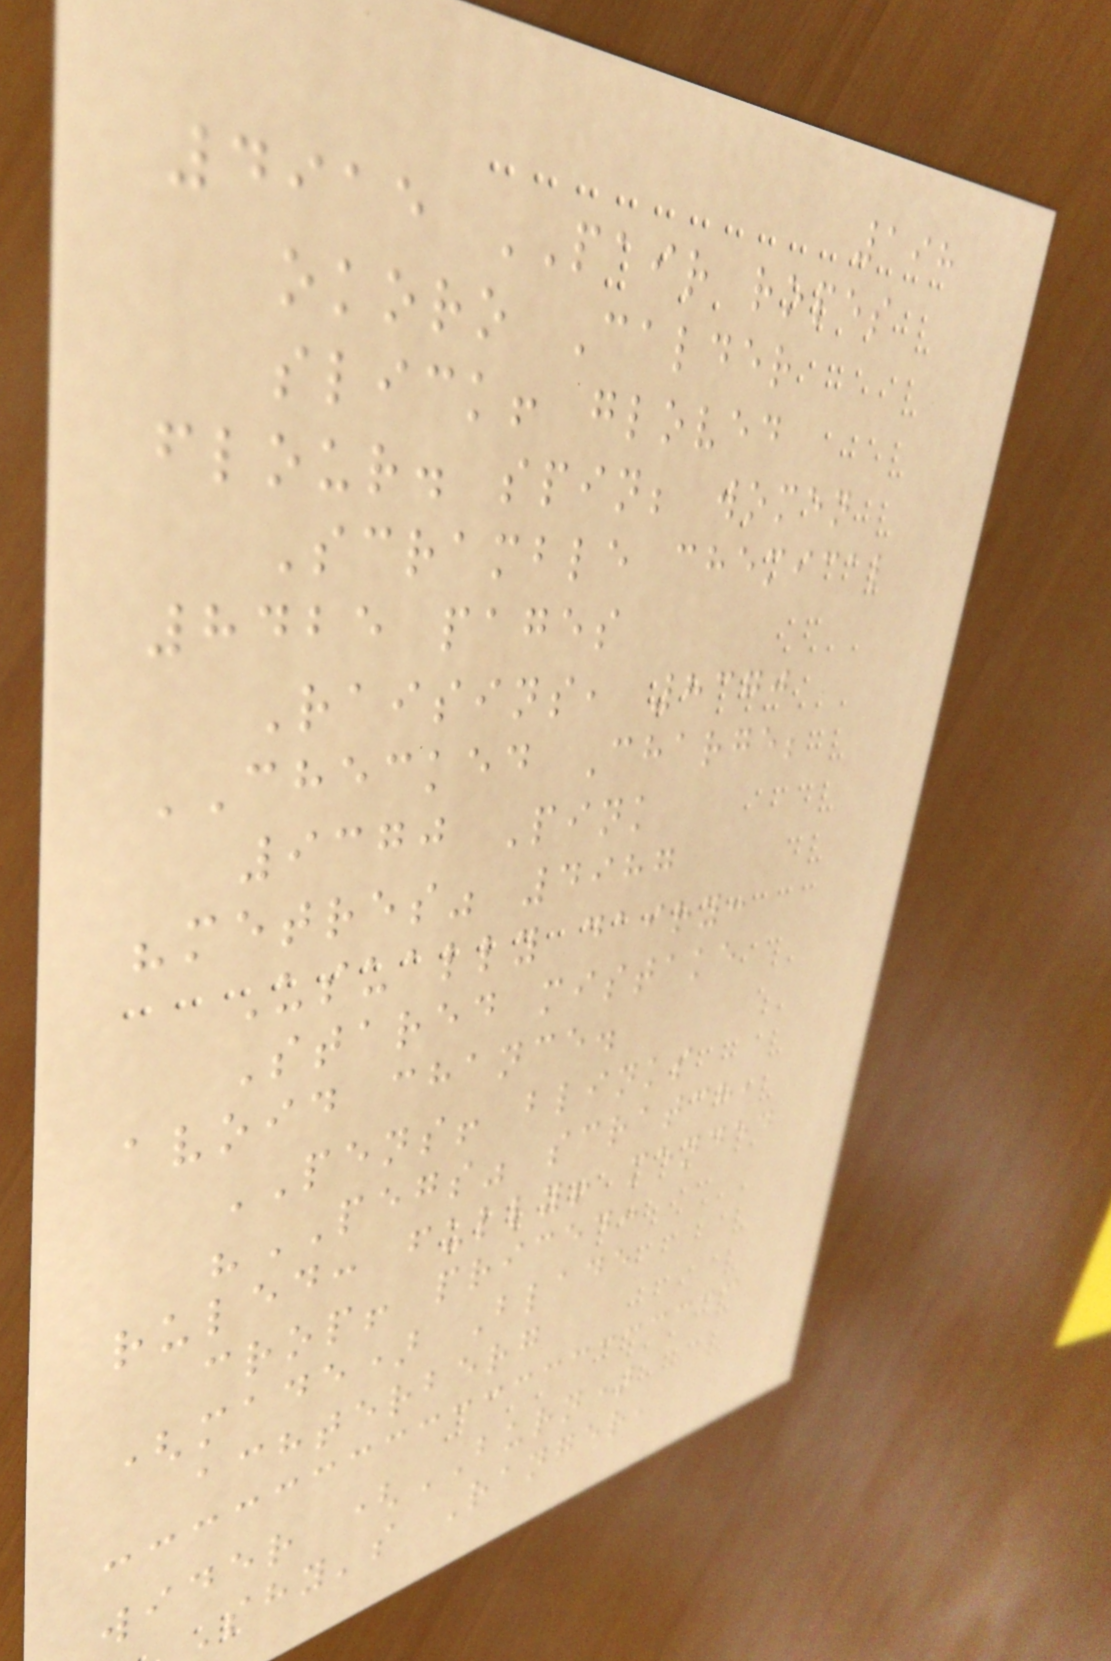198
4915 PAIR ropes
okoro Calder
slick! gloved
flour. spin; women
Scramble chemical
8425 pages
Raisins, 8370
CHECKED Charge;
9370 Pink
"metres" 4987
Usually dairy:
Stared mistake
avoid chance.
PENS! blinks
"PEGS" scratch,
ruled: fully! mended
crop! priced:
(made) Blade
achterberg
wider (BURN)
Shy's Ranger,
